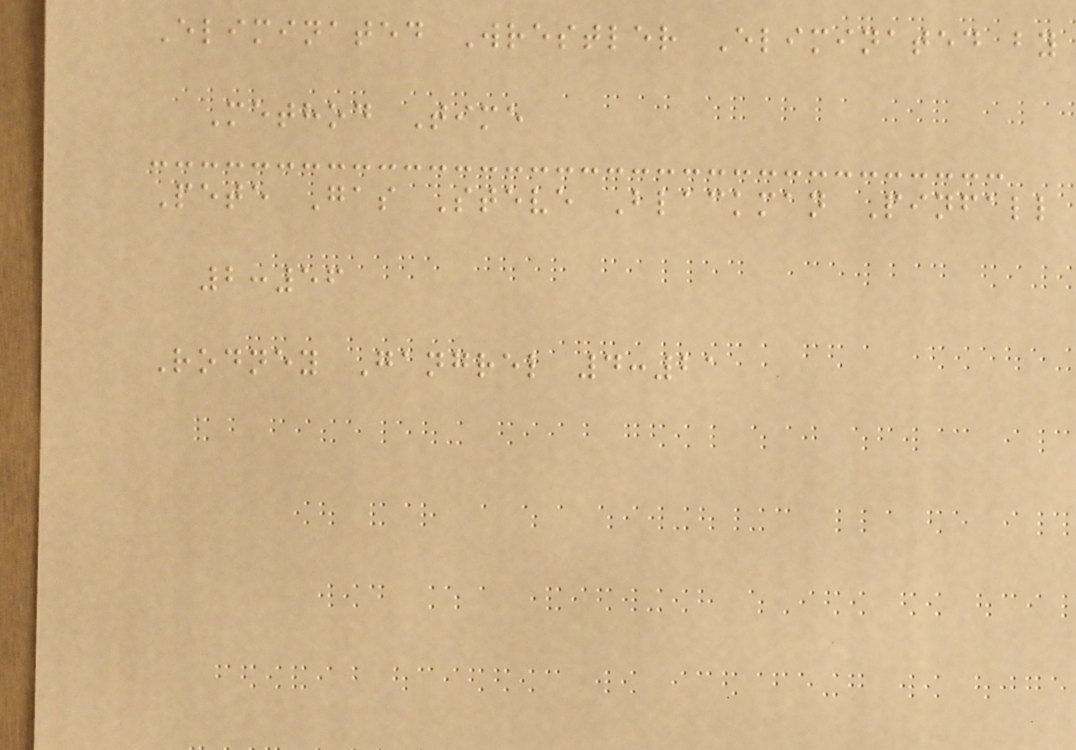Eliminated Wrestler Eliminated by
Method Time
Pete Gas Steve Blackman Pinfall
2:56
Rodney Gangrel 4:21
